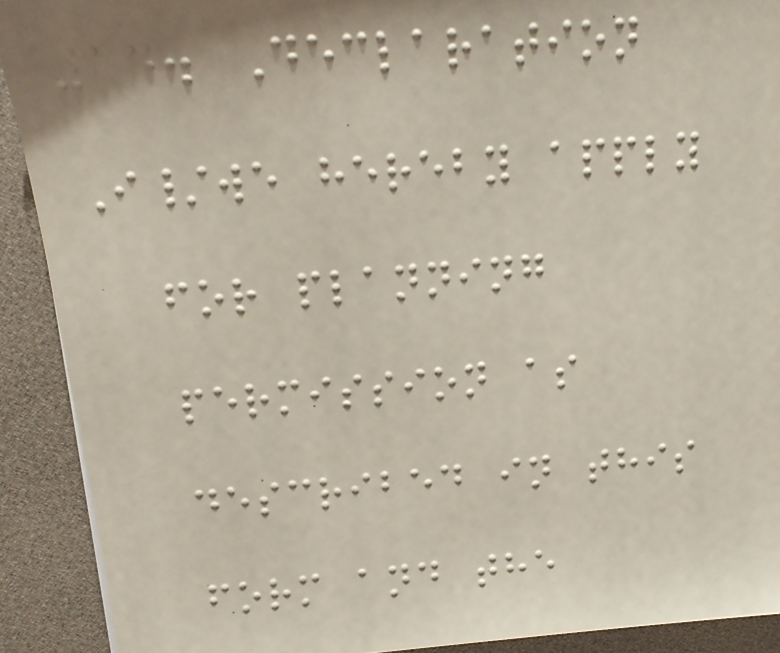14. Declaration
I/we hereby apply
for planning
permission as
described in this
form and the
